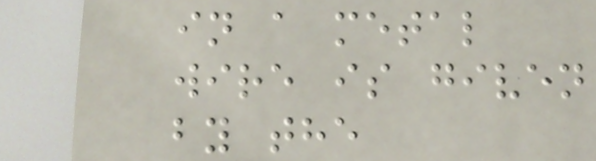in a metal
wire is given
by the
